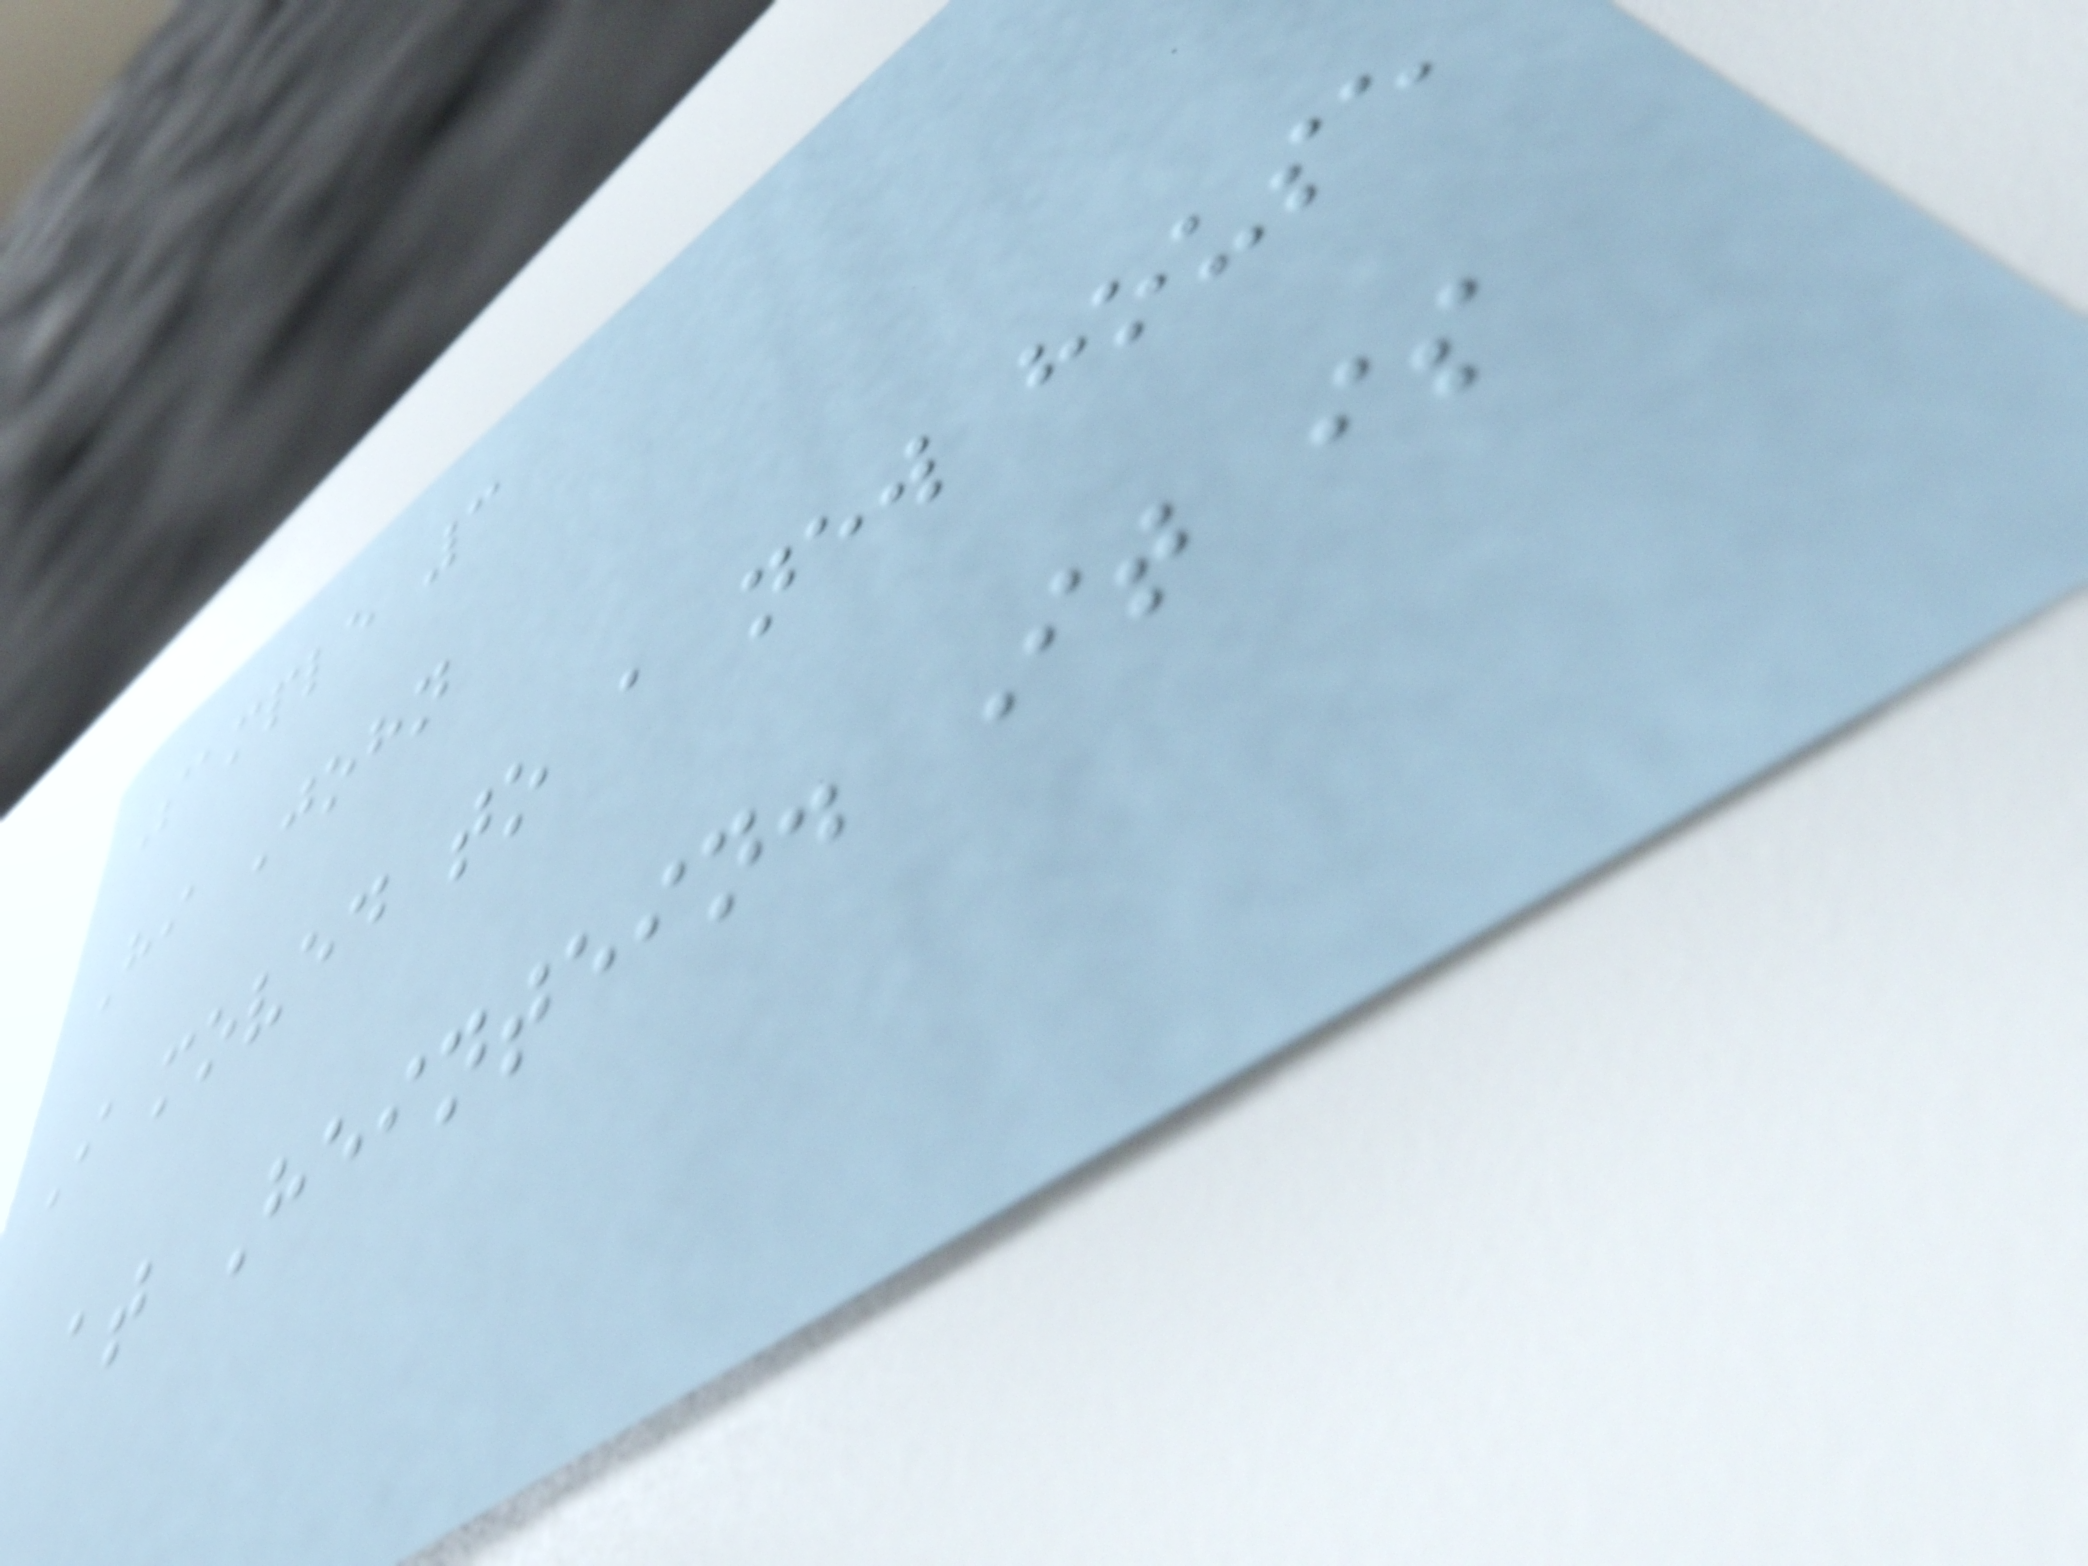Sample 3
Hi John
I moved to a new house
at Heintein. It is
